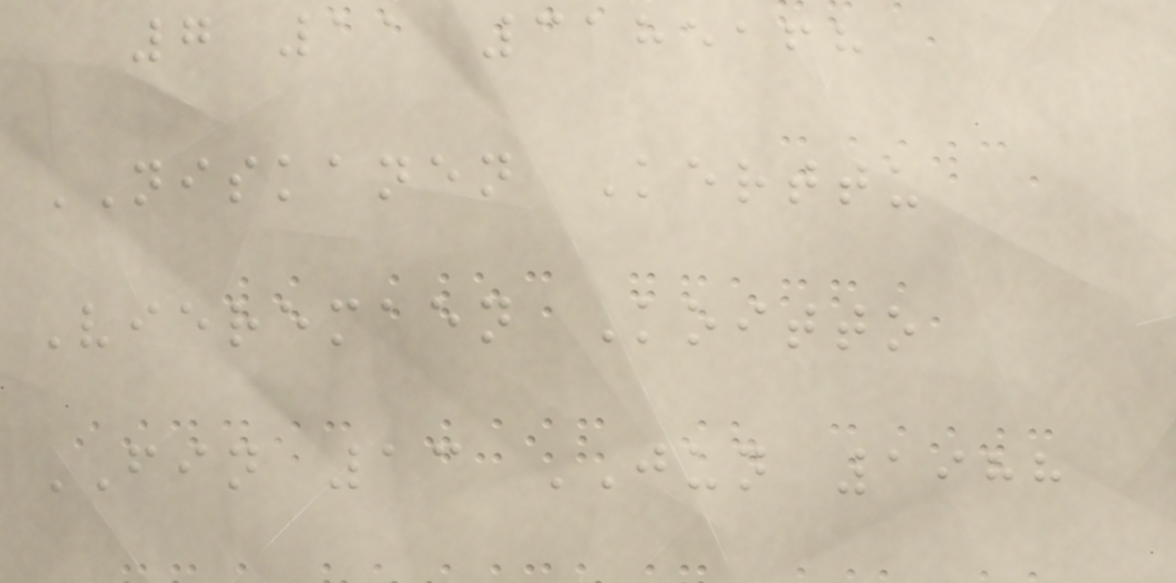7 11 3185168
NISKANEN Kerttu
Vieremaen Koitto
FIN 13 JUN 1988
